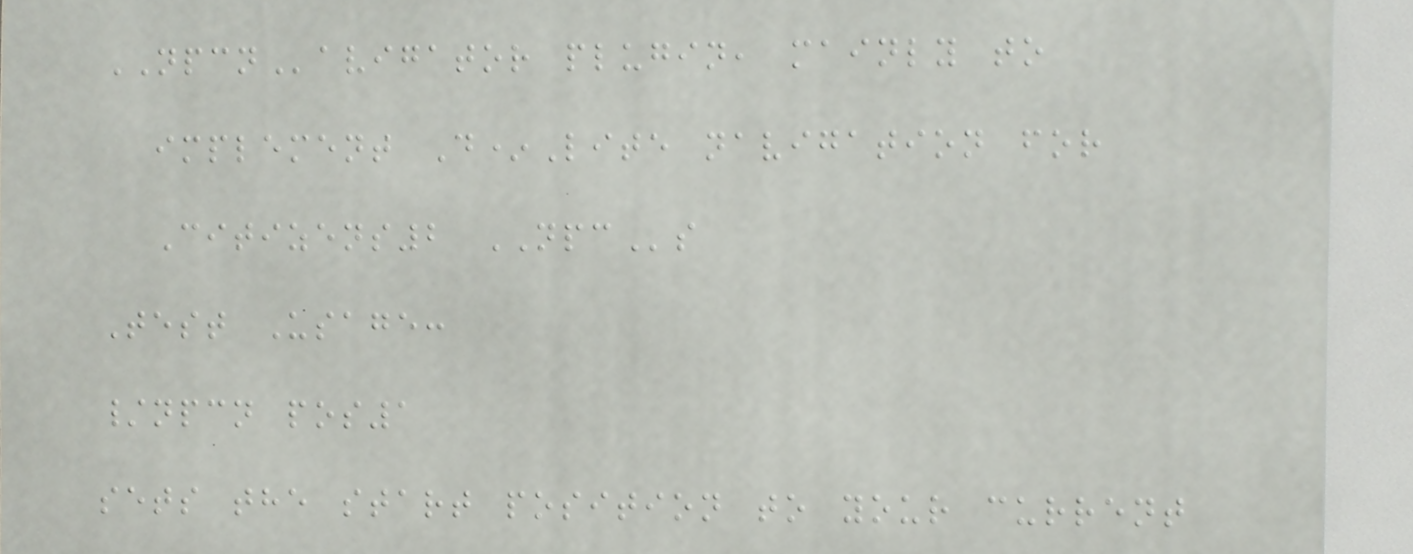NPCNavigator plugin, mainly to
implement D*Lite navigation for
Citizens2 NPCs
Test Usage:
/npcn pos1
sets the start position to your current
